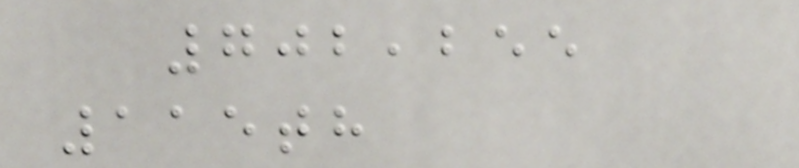702,255
115th
